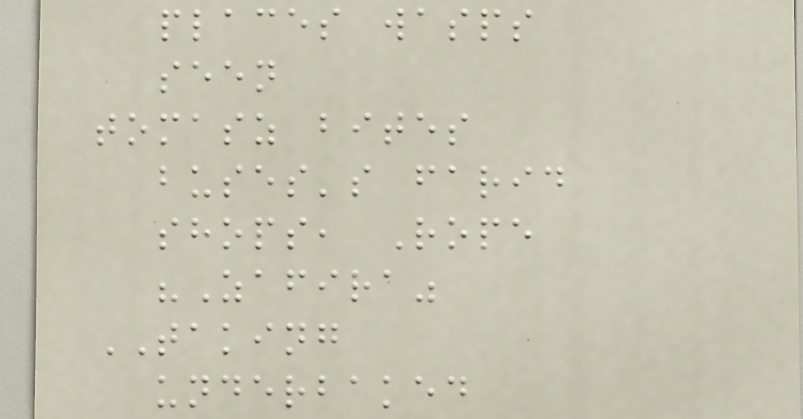places wasps
seen
tomasz bites
buses's farid
shops, Rope
"Zafira"
TAKING
underbaked
